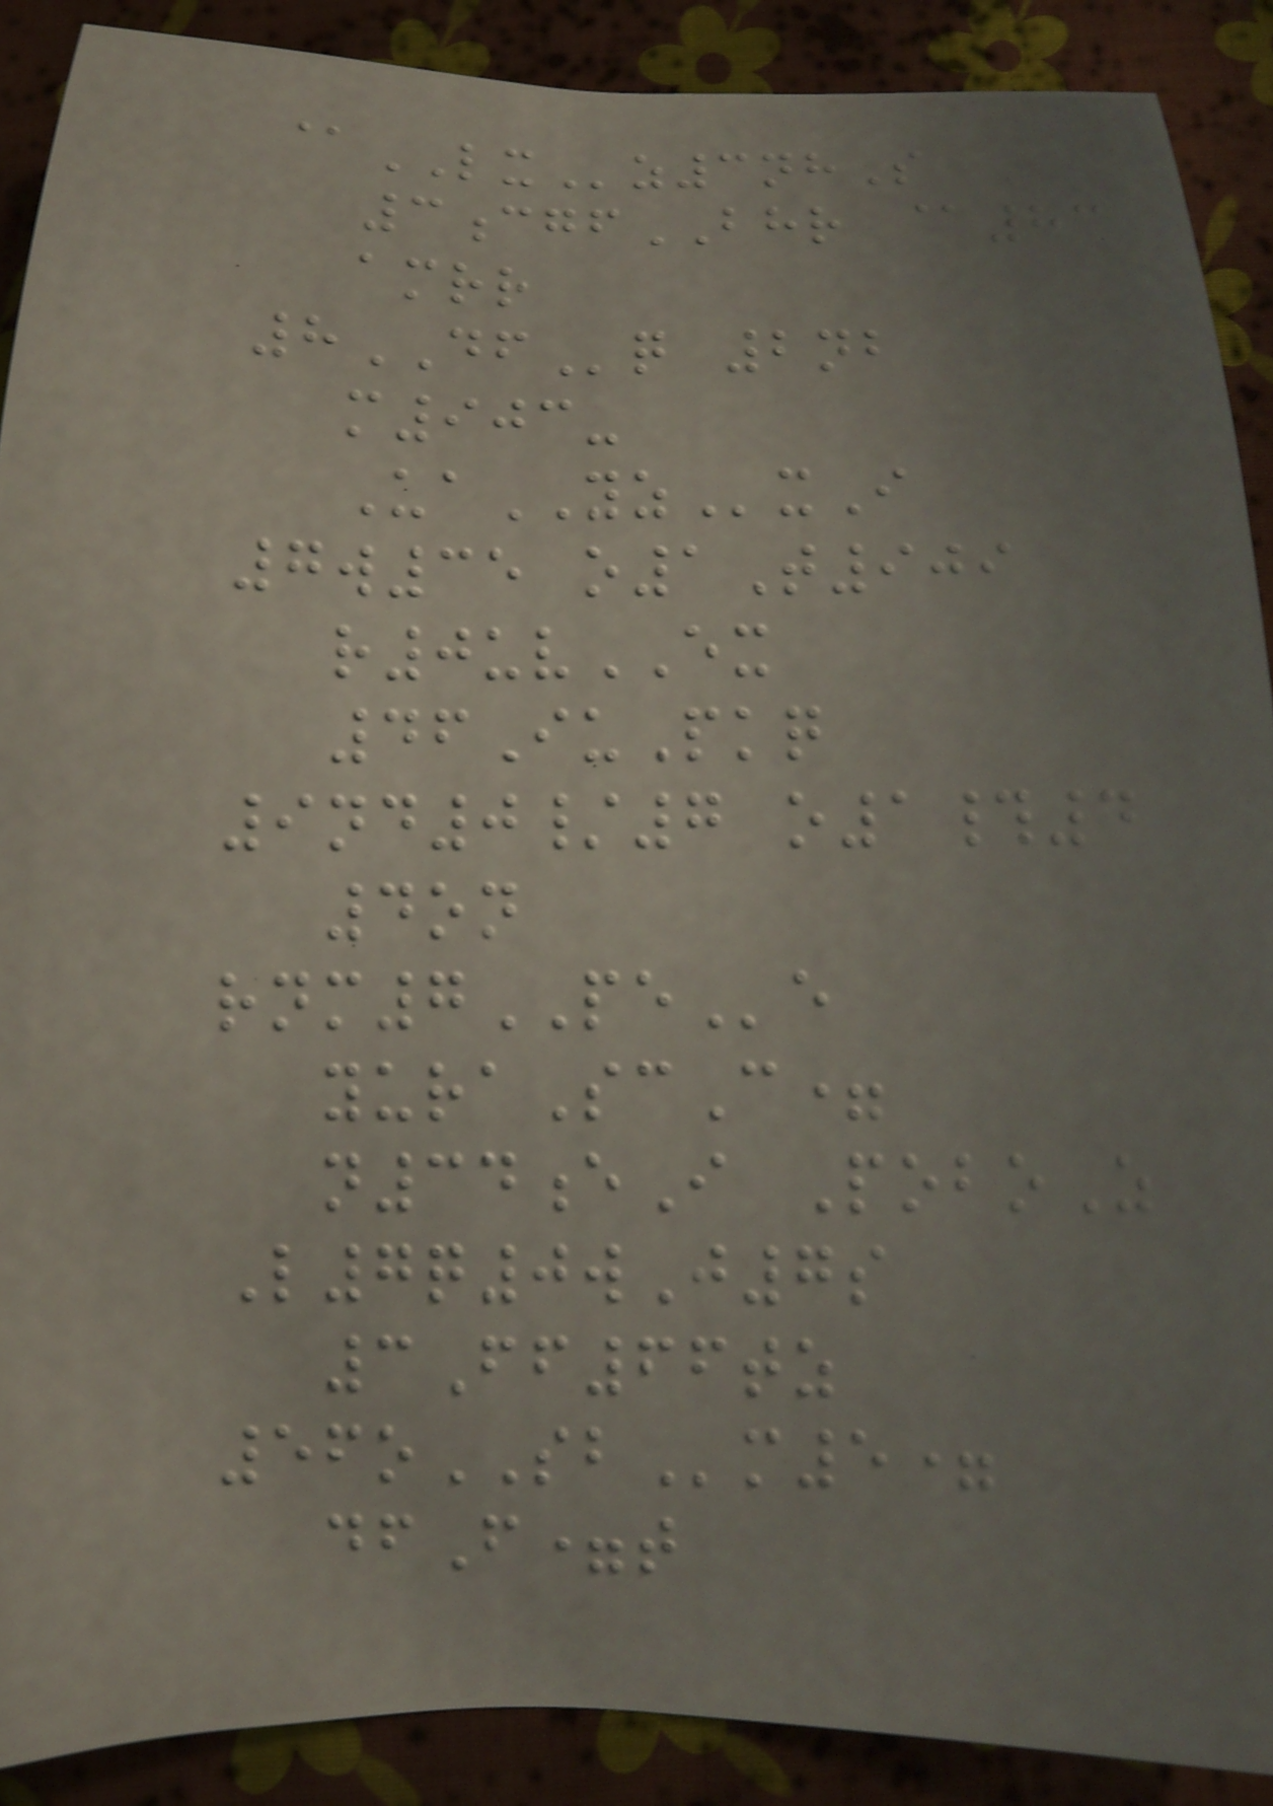@LXz3nhS
3cgfBHR @83
amrr
8DFq 2nb
m903-
UaYZxI
7w35 o1T909
r0uvEX
46IuPkq
9nd0/7 o1#4
4on
rnm7PEe
yuraScC=
n34eI PoboZ
L7q0wJ7s
3Ff66tz
56oSBm5=
dfF=t
